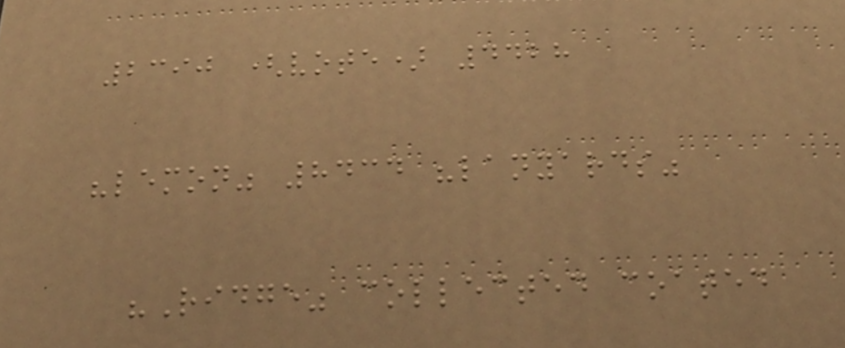2390 (vote) 4428
"lemon" 8434 "lanyards"
"Ridge" collected coated
